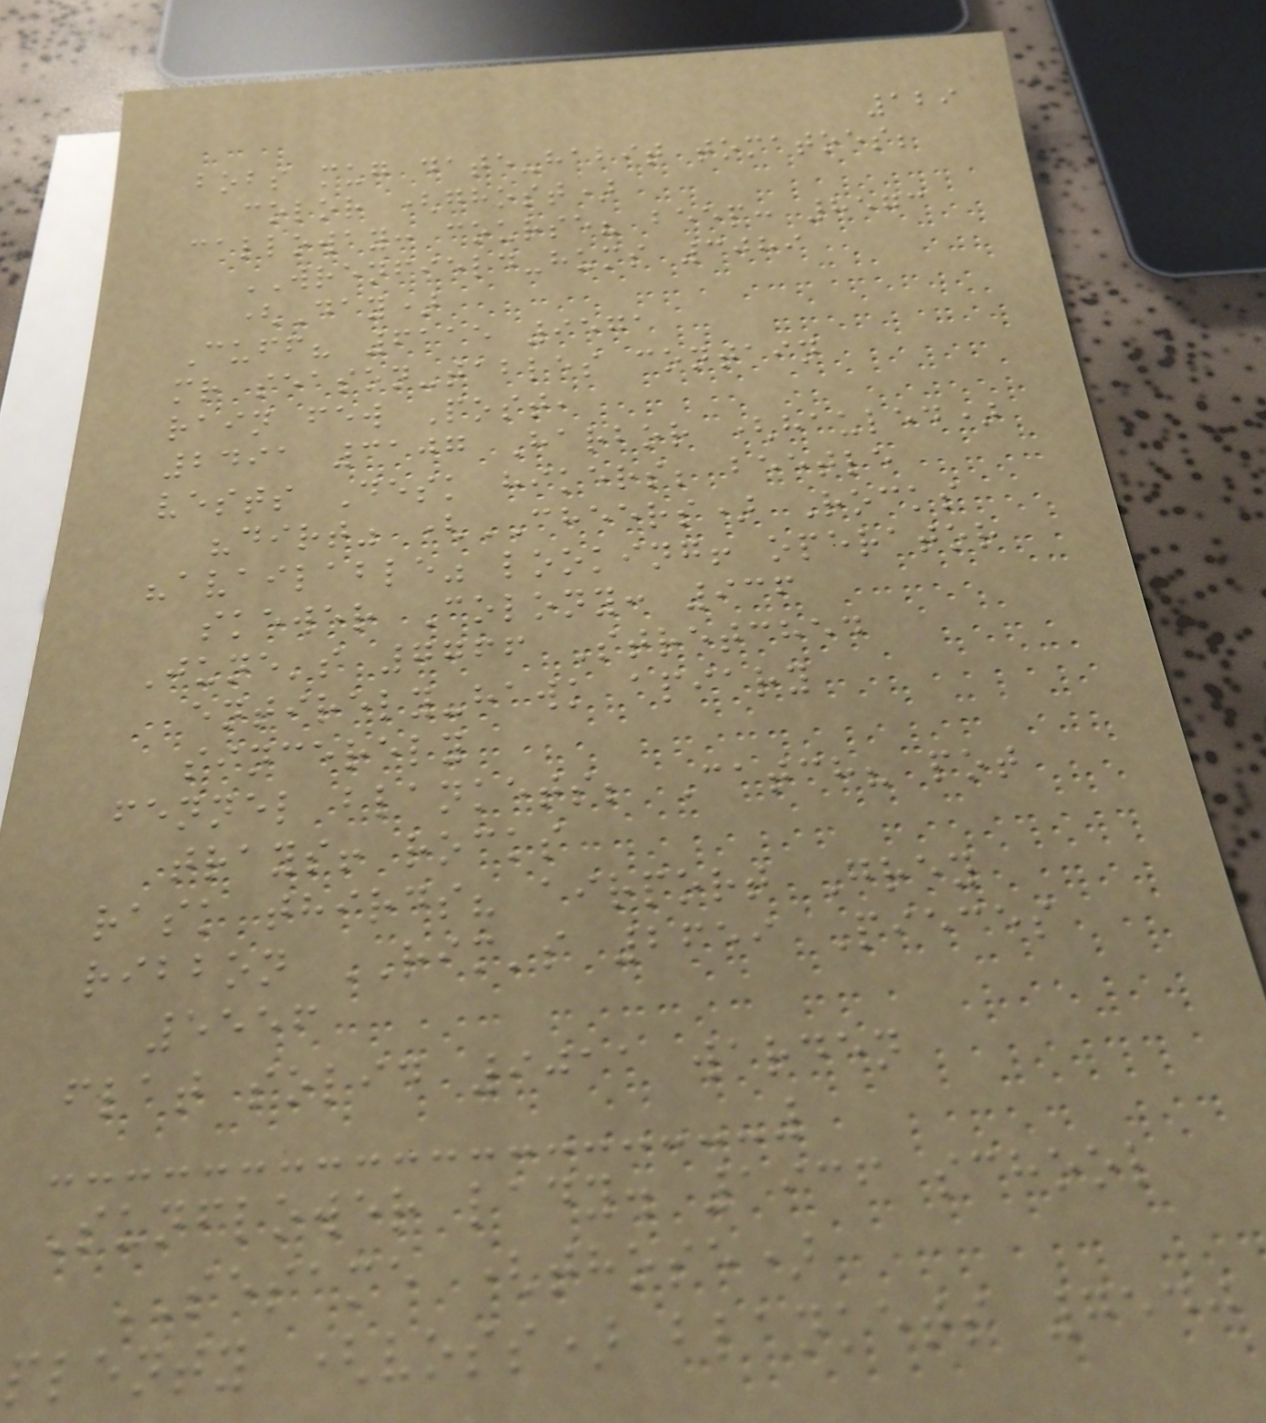129
bobs mug date-habit tomatoes;
color (ghost)
calloway: course? beep: 8573
WRENFIELD-hums 3089
(Day)
Cuff? 6115 9571
mr season-tables contain
rain few Post,
2491 3107 Harbor (hauled)
vests Desk hikers; beetle
"dirt" (CHEERS) Rocks
"available" looking! operator
skewer Colony: 936
June's 7766 Stretched
entirely-hawk apiary
sincerely
fennel blankets; Catch? pot
trays! rocks
rask thirds? airport Grey
ribbon RIM's 2659 Pieces
5556
flat solid 9011 warden
Sunflower lady. 1936 school
SESAME (those)
plenty (voss) blankets 7540
